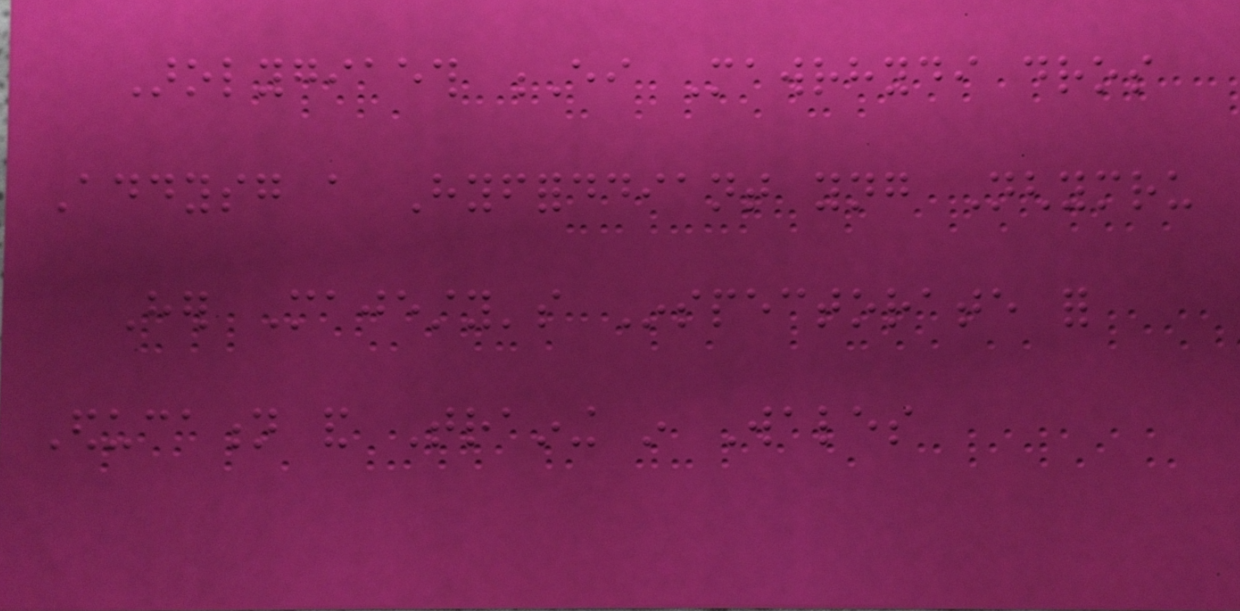Arolygiaeth Ei Mawrhydi dros
Addysg a Hyfforddiant yng Nghymru
Her Majesty's Inspectorate for
Education and Training in Wales
